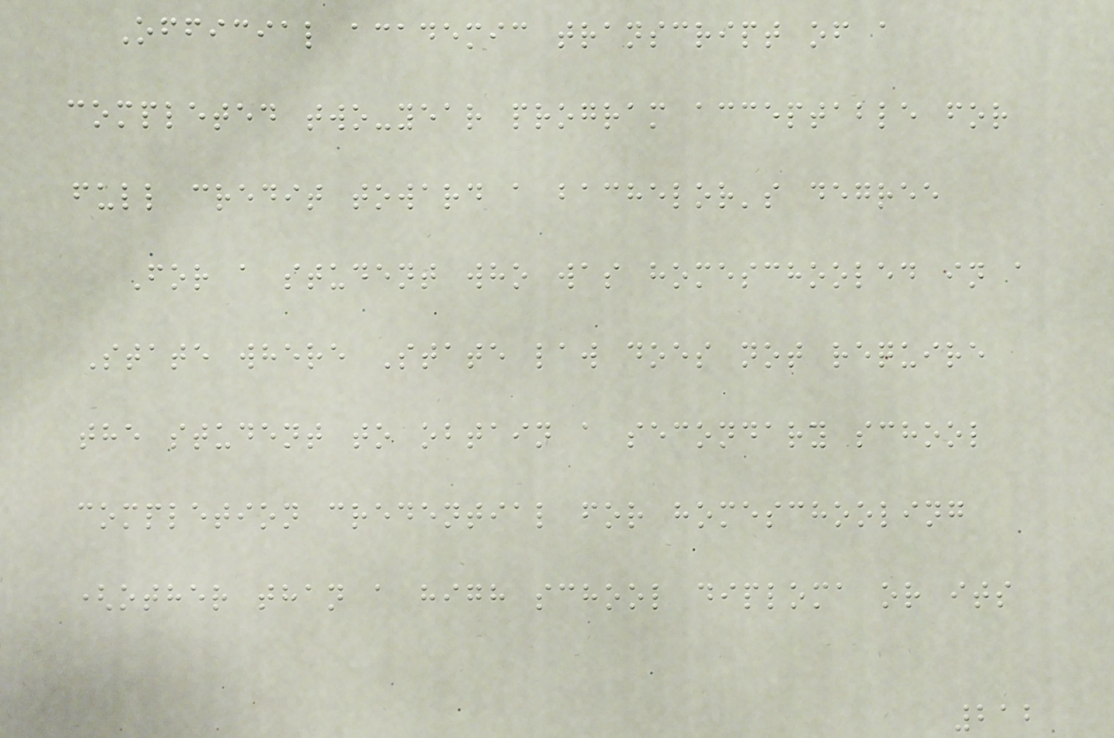Official academic transcript of a
completed two-year program acceptable for
full credit toward a bachelor's degree
For a student who was homeschooled in a
State where State law does not require
the student to obtain a secondary school
completion credential for homeschooling
(other than a high school diploma or its
212
